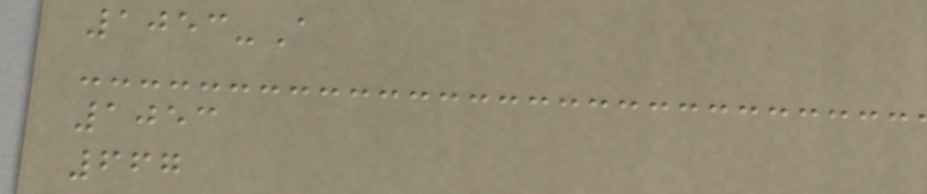1053-A
1053
667
